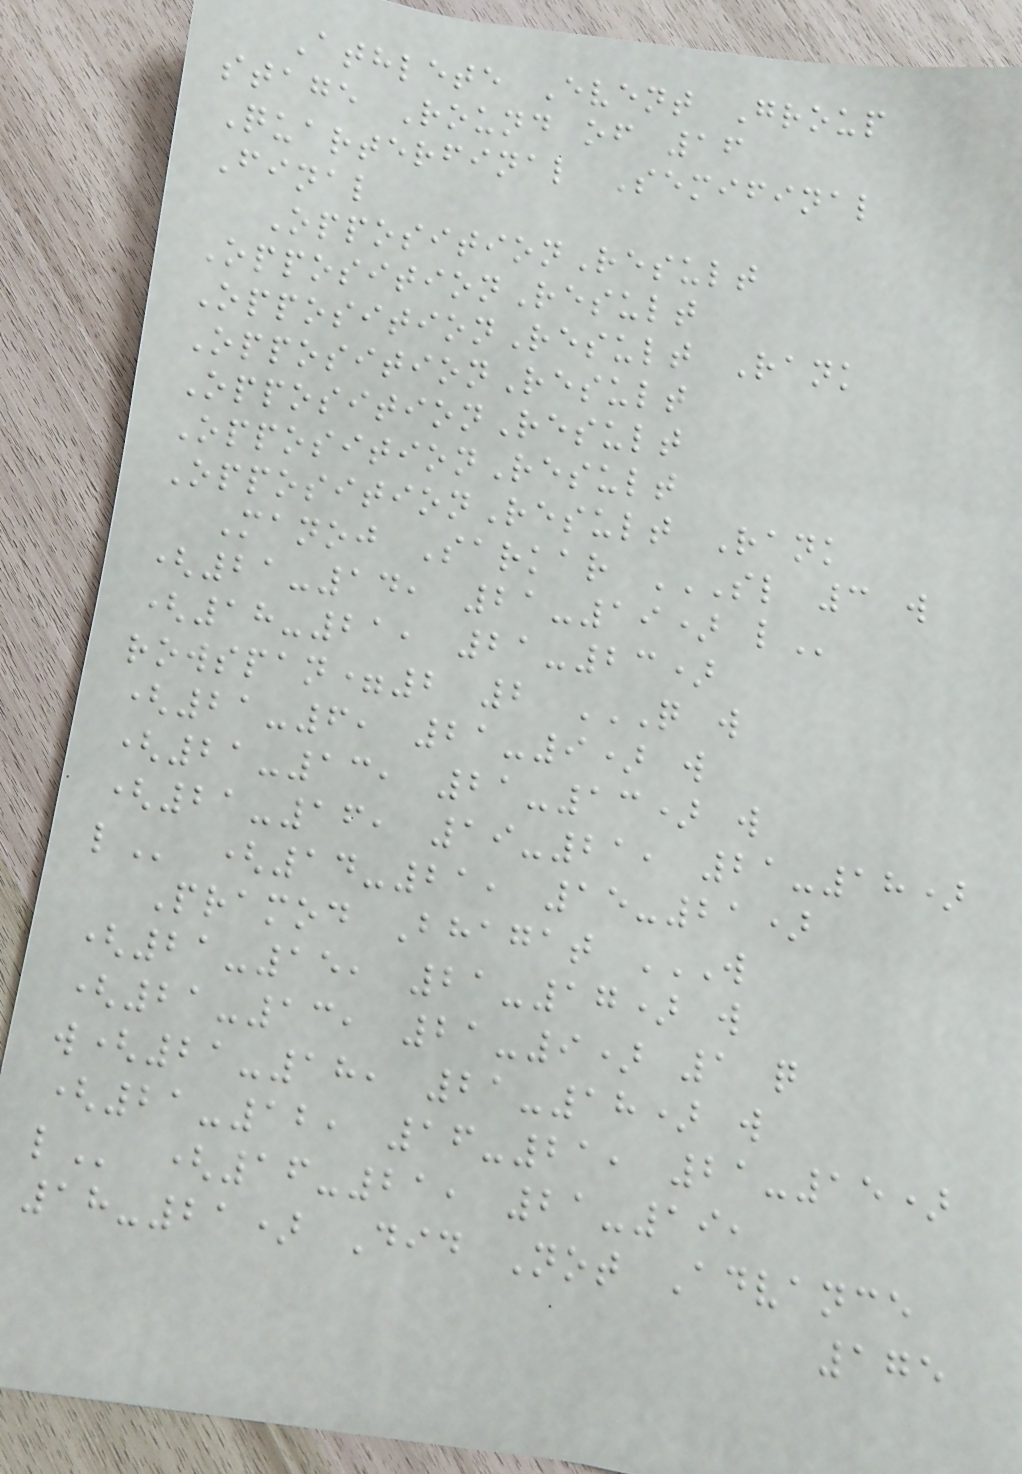Athlete Event Group
stage Round of 16
Quarterfinal Semifinal
Final
OppositionResult
OppositionResult
OppositionResult Rank
OppositionResult
OppositionResult
OppositionResult
OppositionResult Rank
Manoj Sarkar SL 3 W
(21-14, 21-19) L
(18-21, 21-23)
rowspan=2 2 Q W
(21-6, 21-9) W
(21-13, 21-13) W
(21-16, 19-21, 21-18)
L (14-21, 15-21)
Pramod Bhagat W
(21-15, 21-17) W
(21-13, 21-9) 1 Q
W(21-18, 21-18) W
(21-12, 16-21, 21-15)
L (16-21, 21-19,
18-21) Did Not Advance
175
